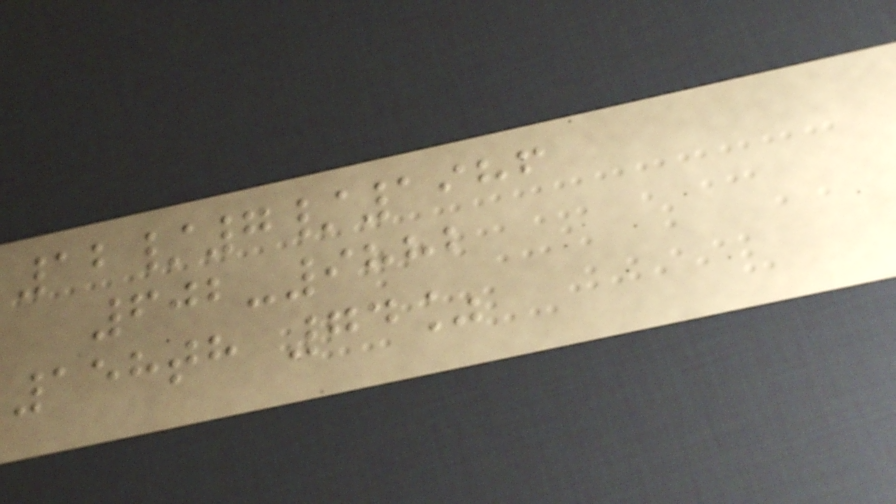12/7/1986
602-9882
158th 74%
